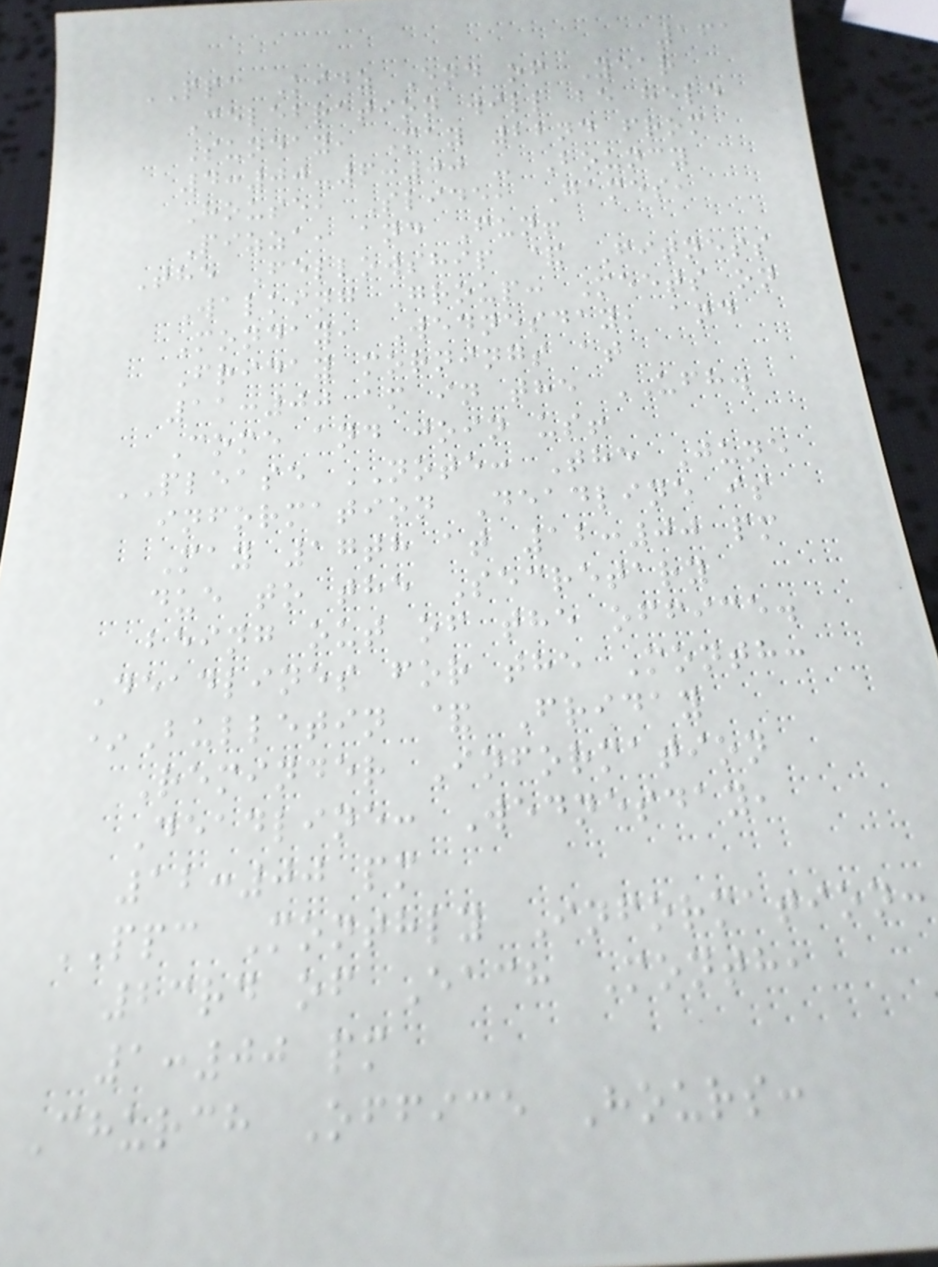161
PPC Kidz End of Year
Celebration will be held
Sunday, May 22nd from
4:00-6:00 - Bouncy
House, Slide, Games,
Pizza, and Fun!
The Fellowship & Fitness
Walking Group: Meets on
Monday, Wednesday, and
Friday mornings at
11:00 am in the UFH.
Come and join us!
PLEASE NOTE: The June
information Deadline is
May 17th at 12:00 pm
due to the Secretary
being out of the office.
Deadlines for the Month:
*Bulletin & Friday
Reminder Information
Deadline: Wednesday,
12:00 pm
PPC Monthly Information:
23rd of Each Month,
1:00 pm
Church Office Hours:
